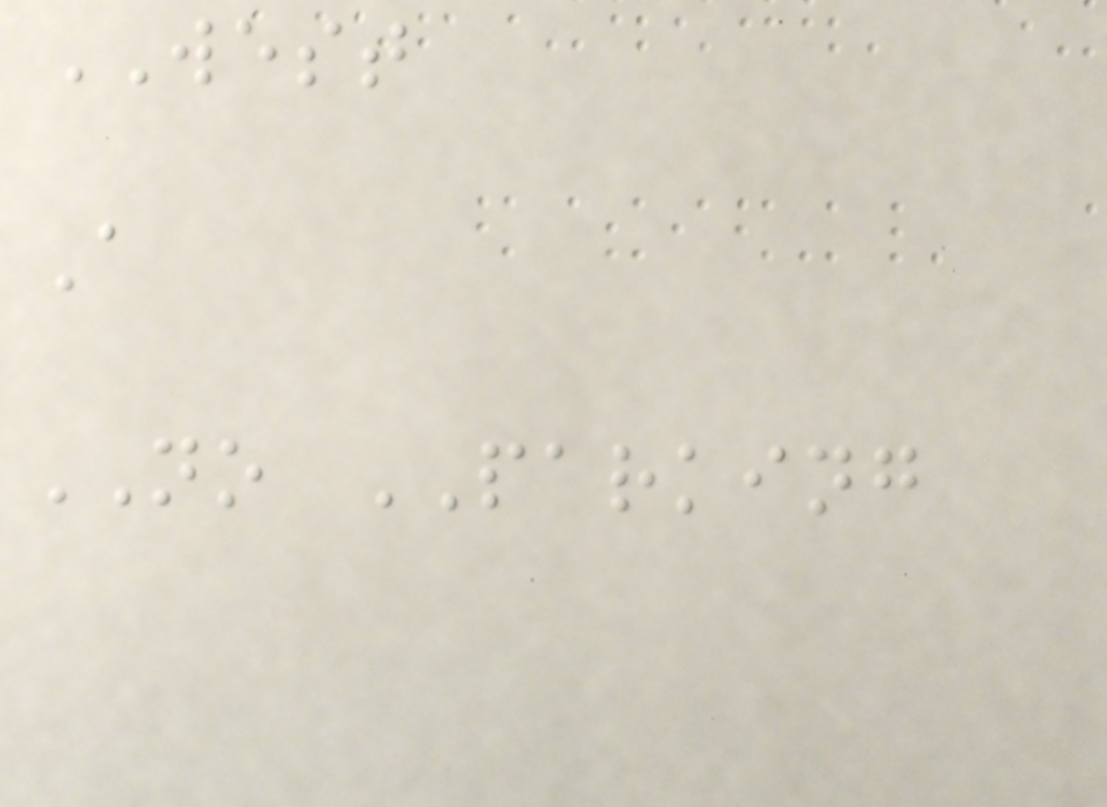WEST
A
NO PARKING
